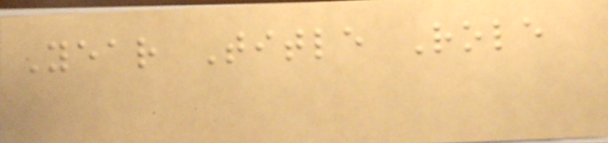Year Title Role
